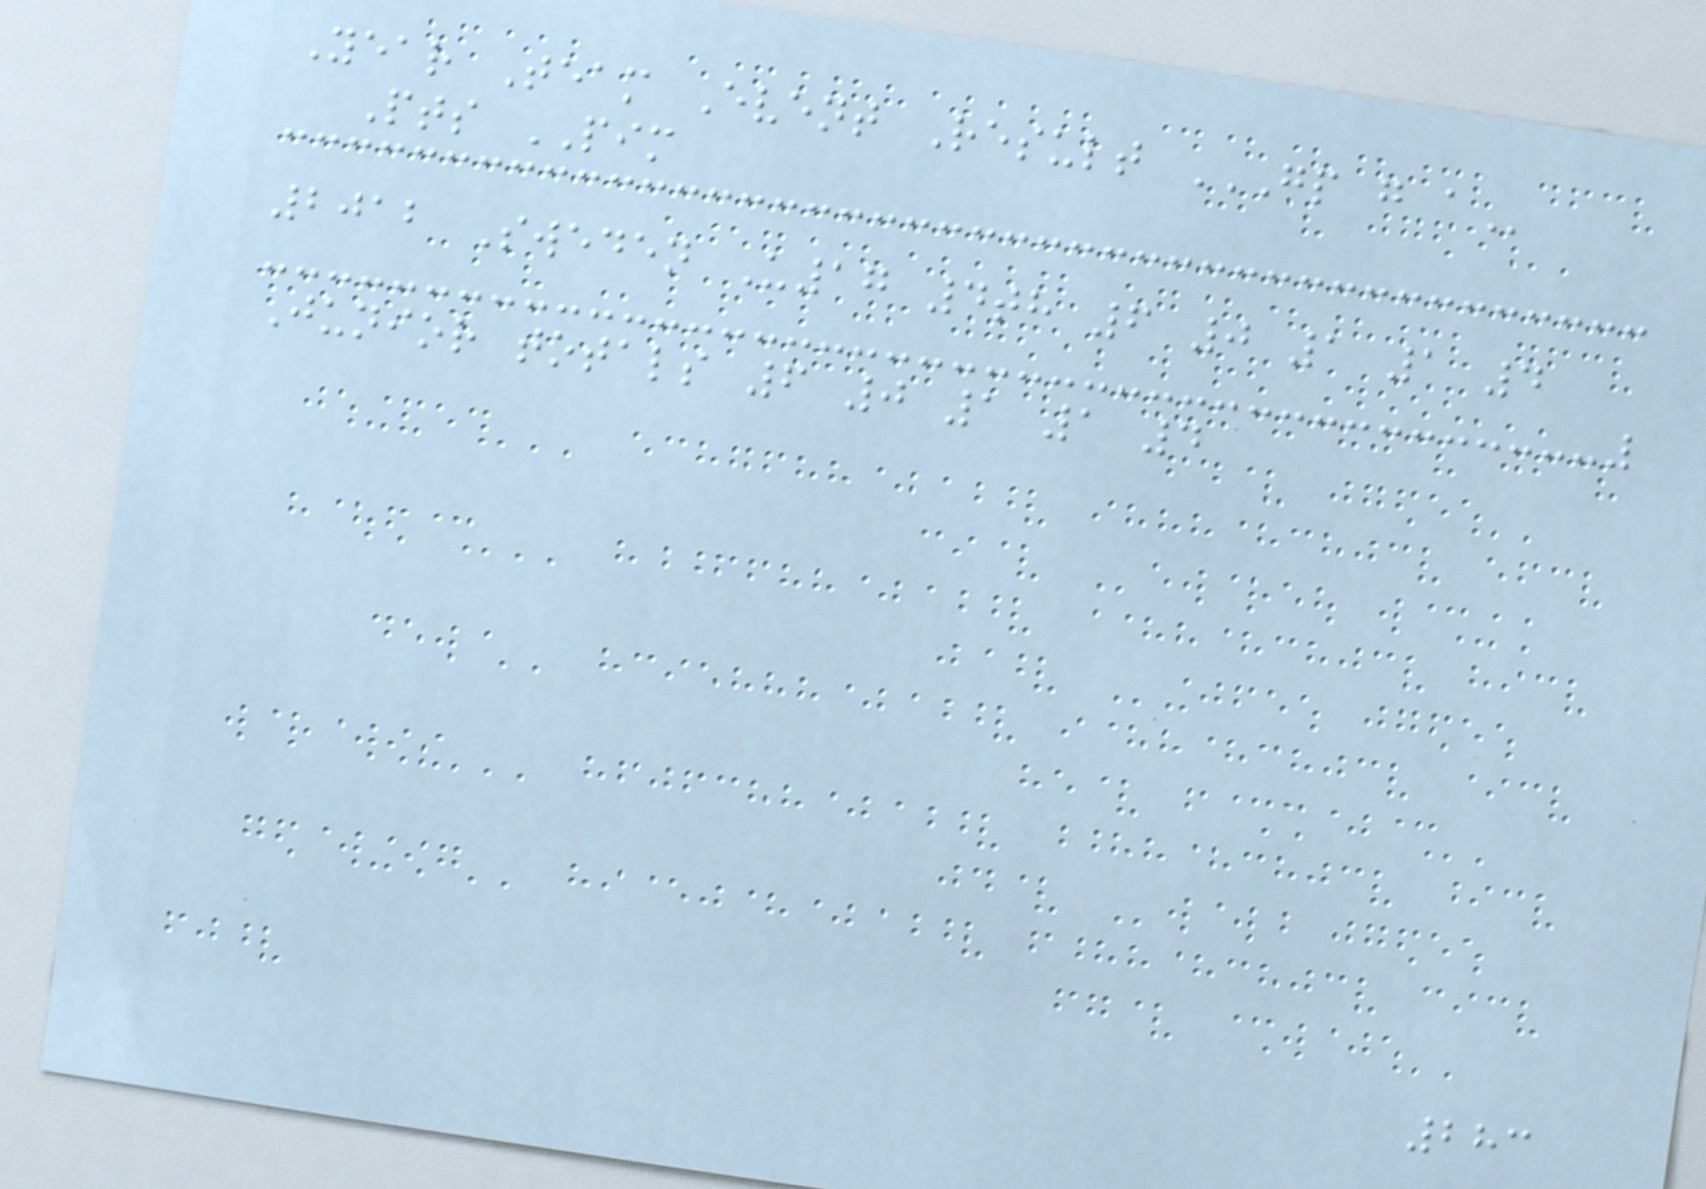Year Team Event Result GP G A
Pts PIM
2012 Sweden U17 4th 6 0 1 1 4
Junior totals 6 0 1 1 4
283
